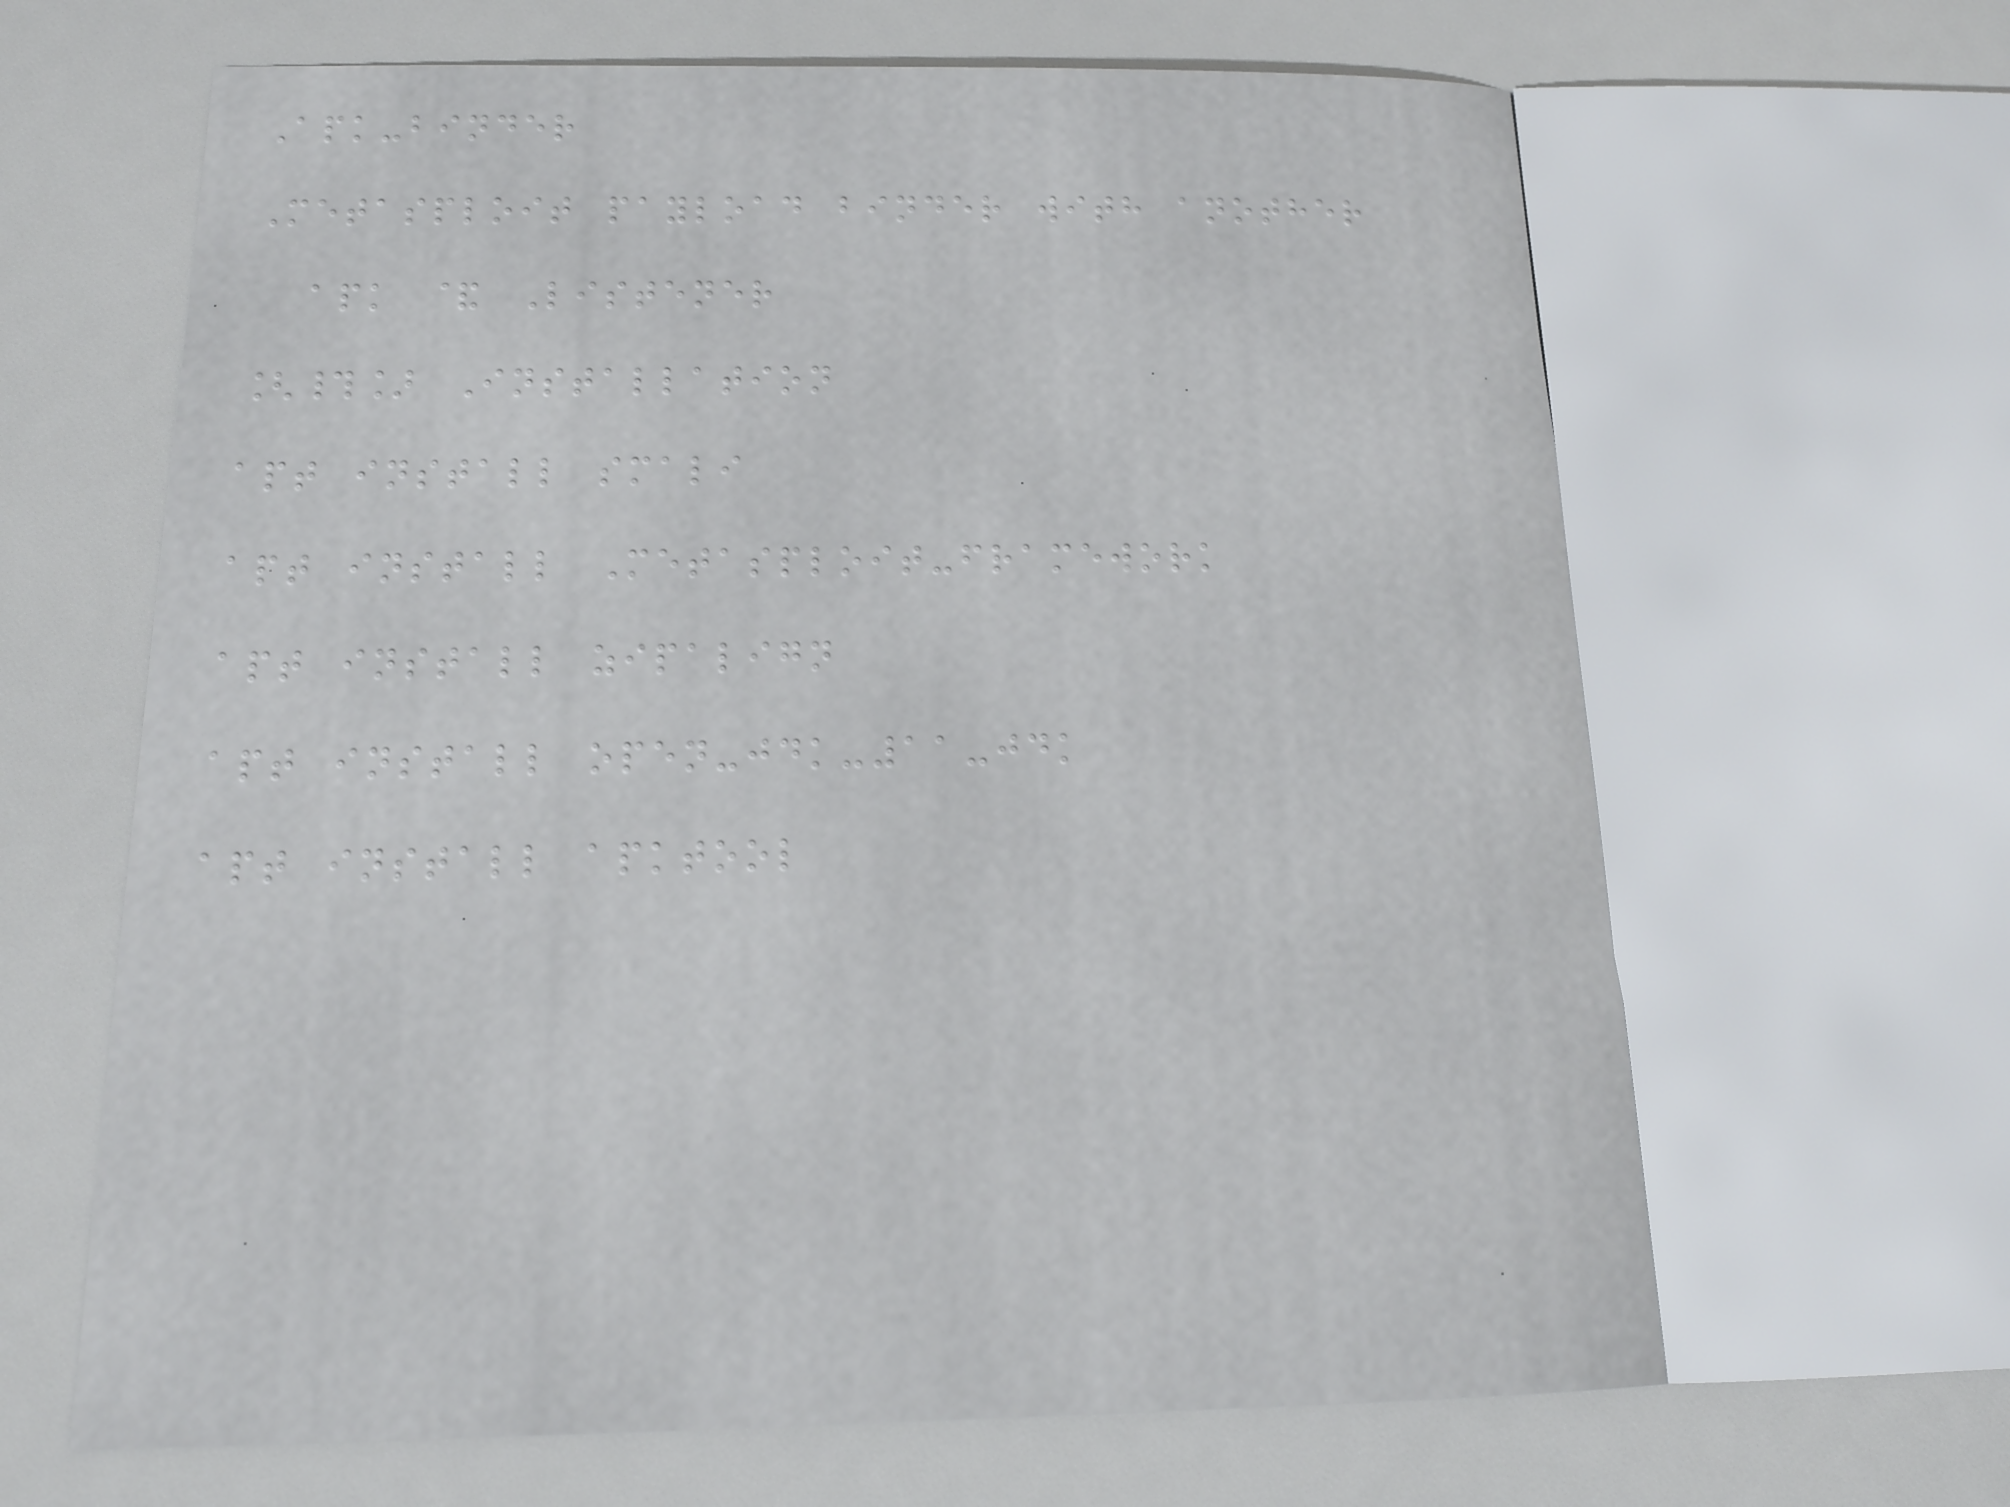Apk-binder
Metasploit payload binder with another
apk & Listener
[#] Installation
apt install smali
apt install Metasploit-framework
apt install zipalign
apt install open-jdk-11-jdk
apt install apktool
